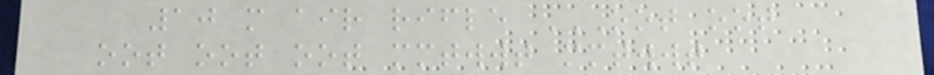10 m air rifle OOT OOT
OOT OOT OOT MMTWWT MMTWWT
